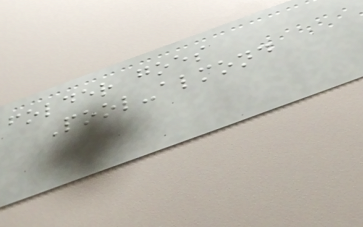folder goes
Pool-almond
